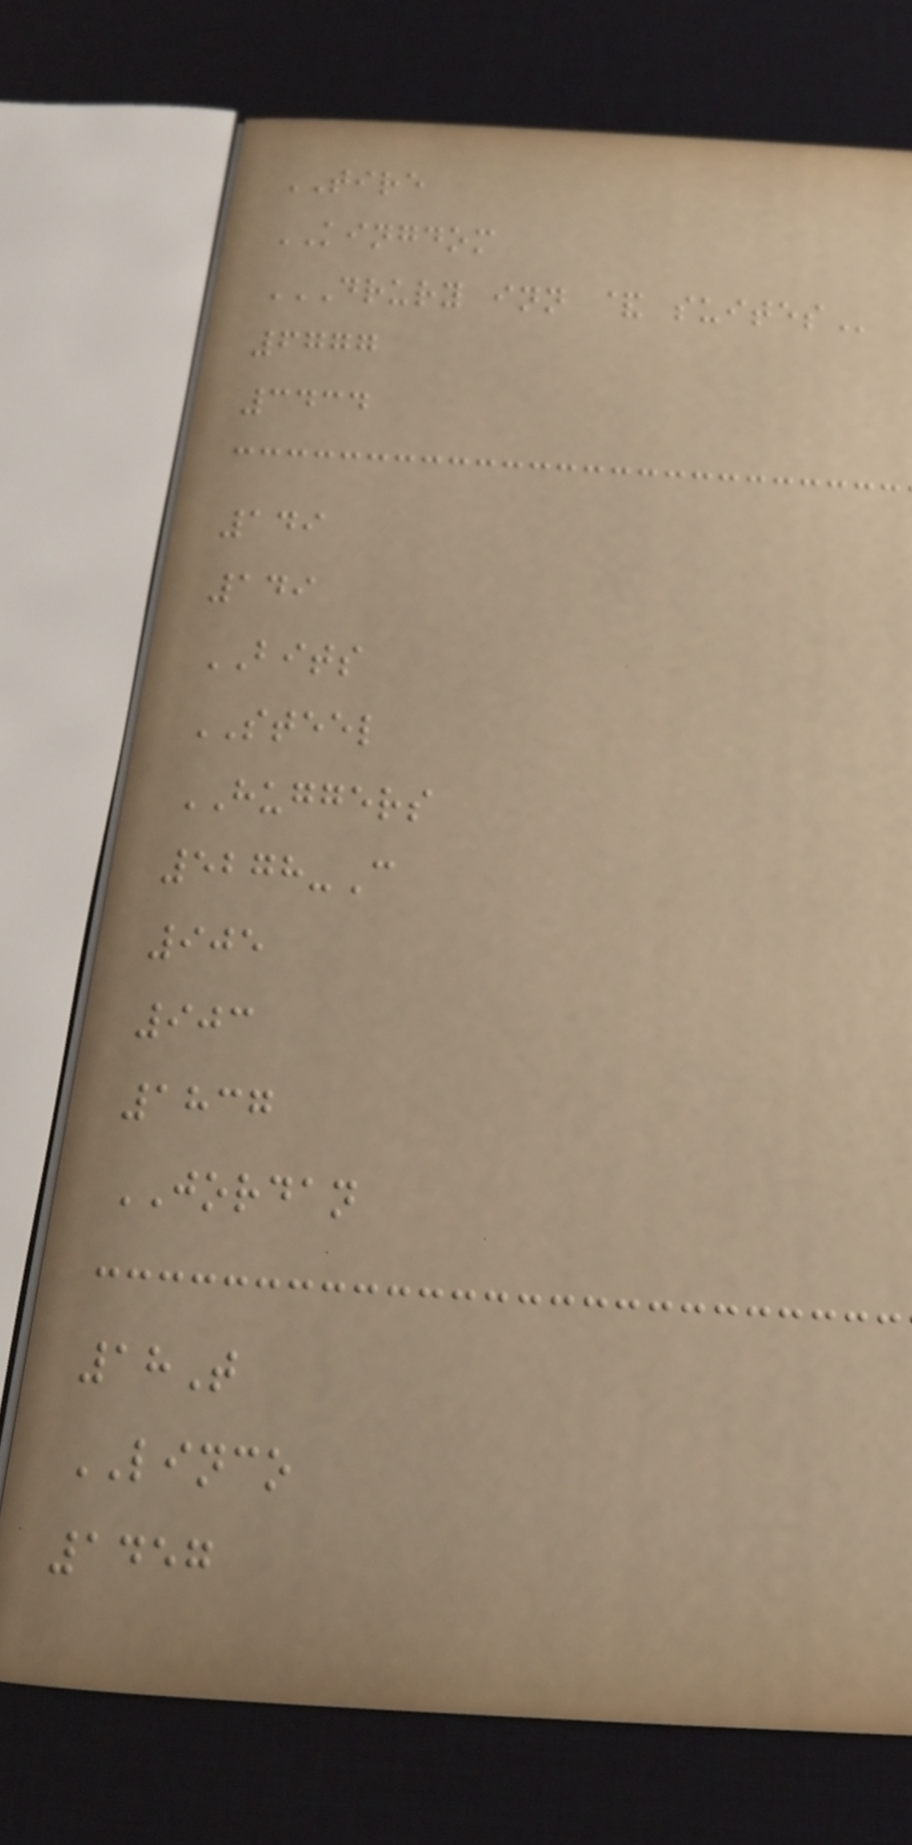TIRE
KINGDOM
DRURY INN & SUITES
6777
3434
149
149
BITS
STEEL
HUGGERS
5278-C
905
903
1837
JORDAN
18T
LINCO
1457
